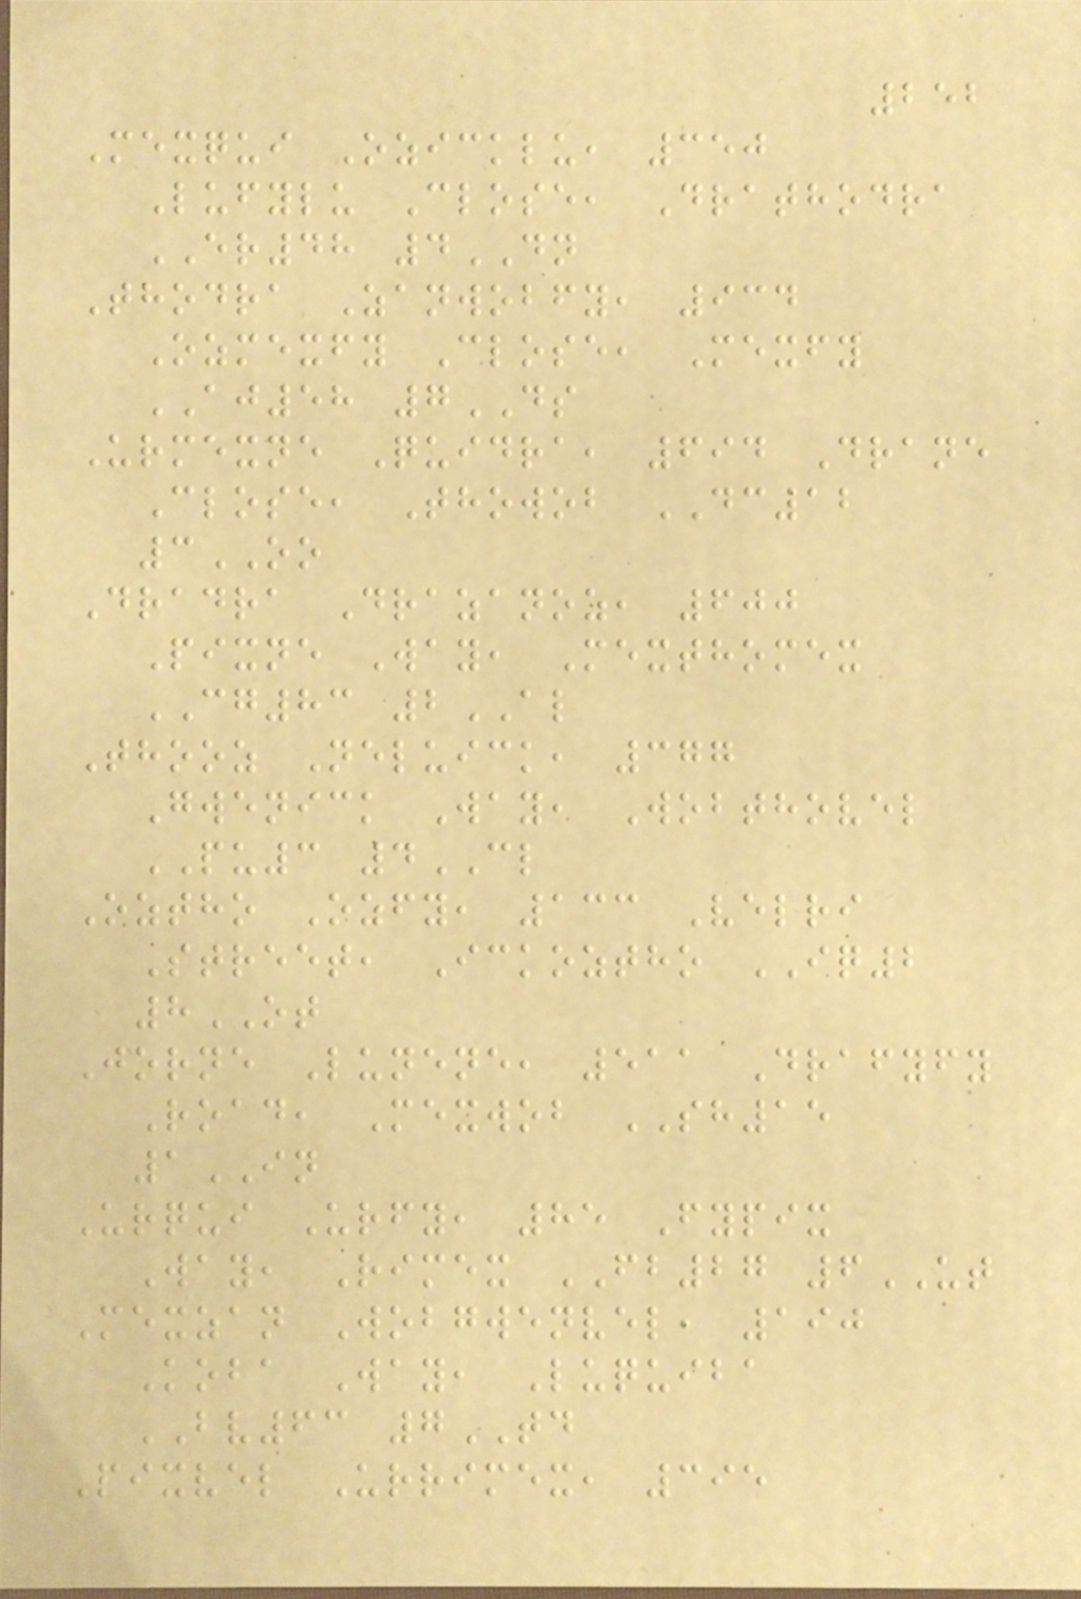252
Mexqui Ozicklu, 350
Lufylu Close, Drathodra
ER48 4DN
Thodra Zanwobfy, 934
Ozmexfy Close, Mexfy
AJ58 7DS
Urmexne Quidra, 694 Drane
Close, Thowob DC12
3OO
Dradra Drazanoz, 600
Pixne Way, Mexthomex
CG83 2AL
Thooz Neluick, 377
Gwenick Way, Wobthovel
PU3 4CL
Oztho Ozfy, 133 Velri
Street, Ickoztho IQ2
8OT
Jorne Lunene, 511 Drafyfy
Road, Mexwob SH15
1IN
Urqui Urfy, 85 Fypix
Way, Rimex FB27 6UT
Mexzan Wobgwenvel, 190
Koba Way, Luquiba
BV63 7TD
Pixvel Urrimex, 395
